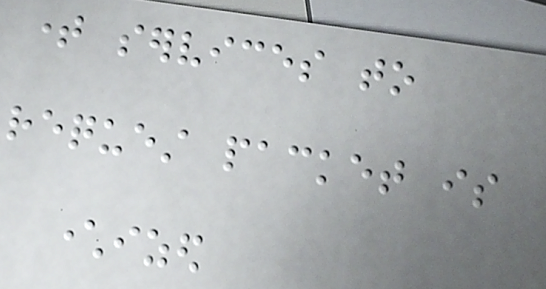time services to
request packet is
characterized
